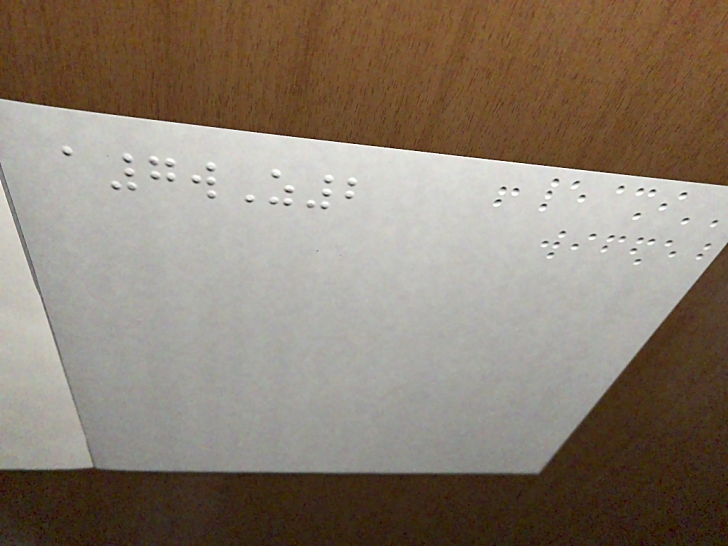a7wZ2
